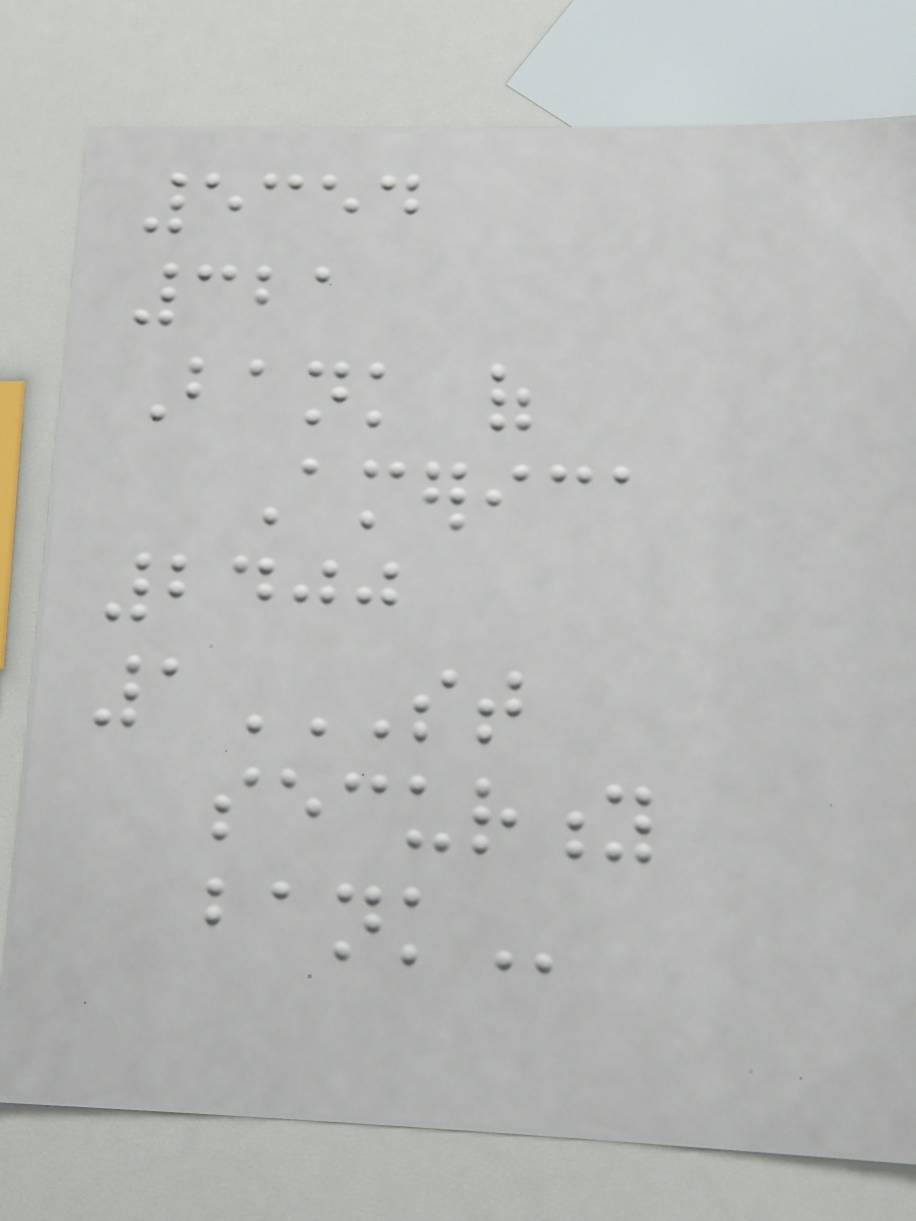5354
321
Bank of
America
2400
1ST
SECURITY
BANK
